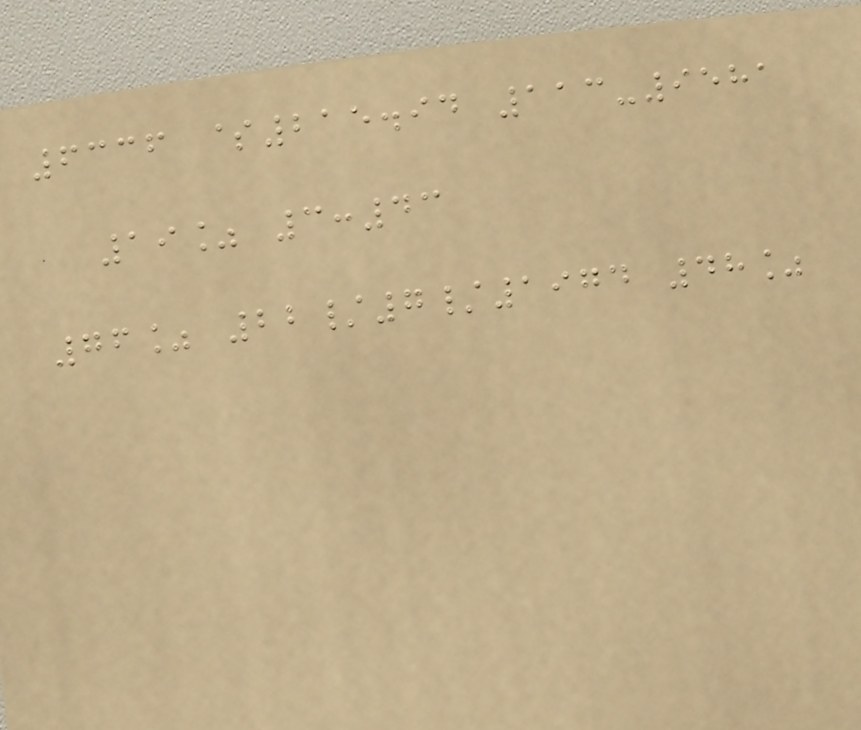6336 $215.94 113-9581
19% 3:43
76% 22/7/1974 48%
